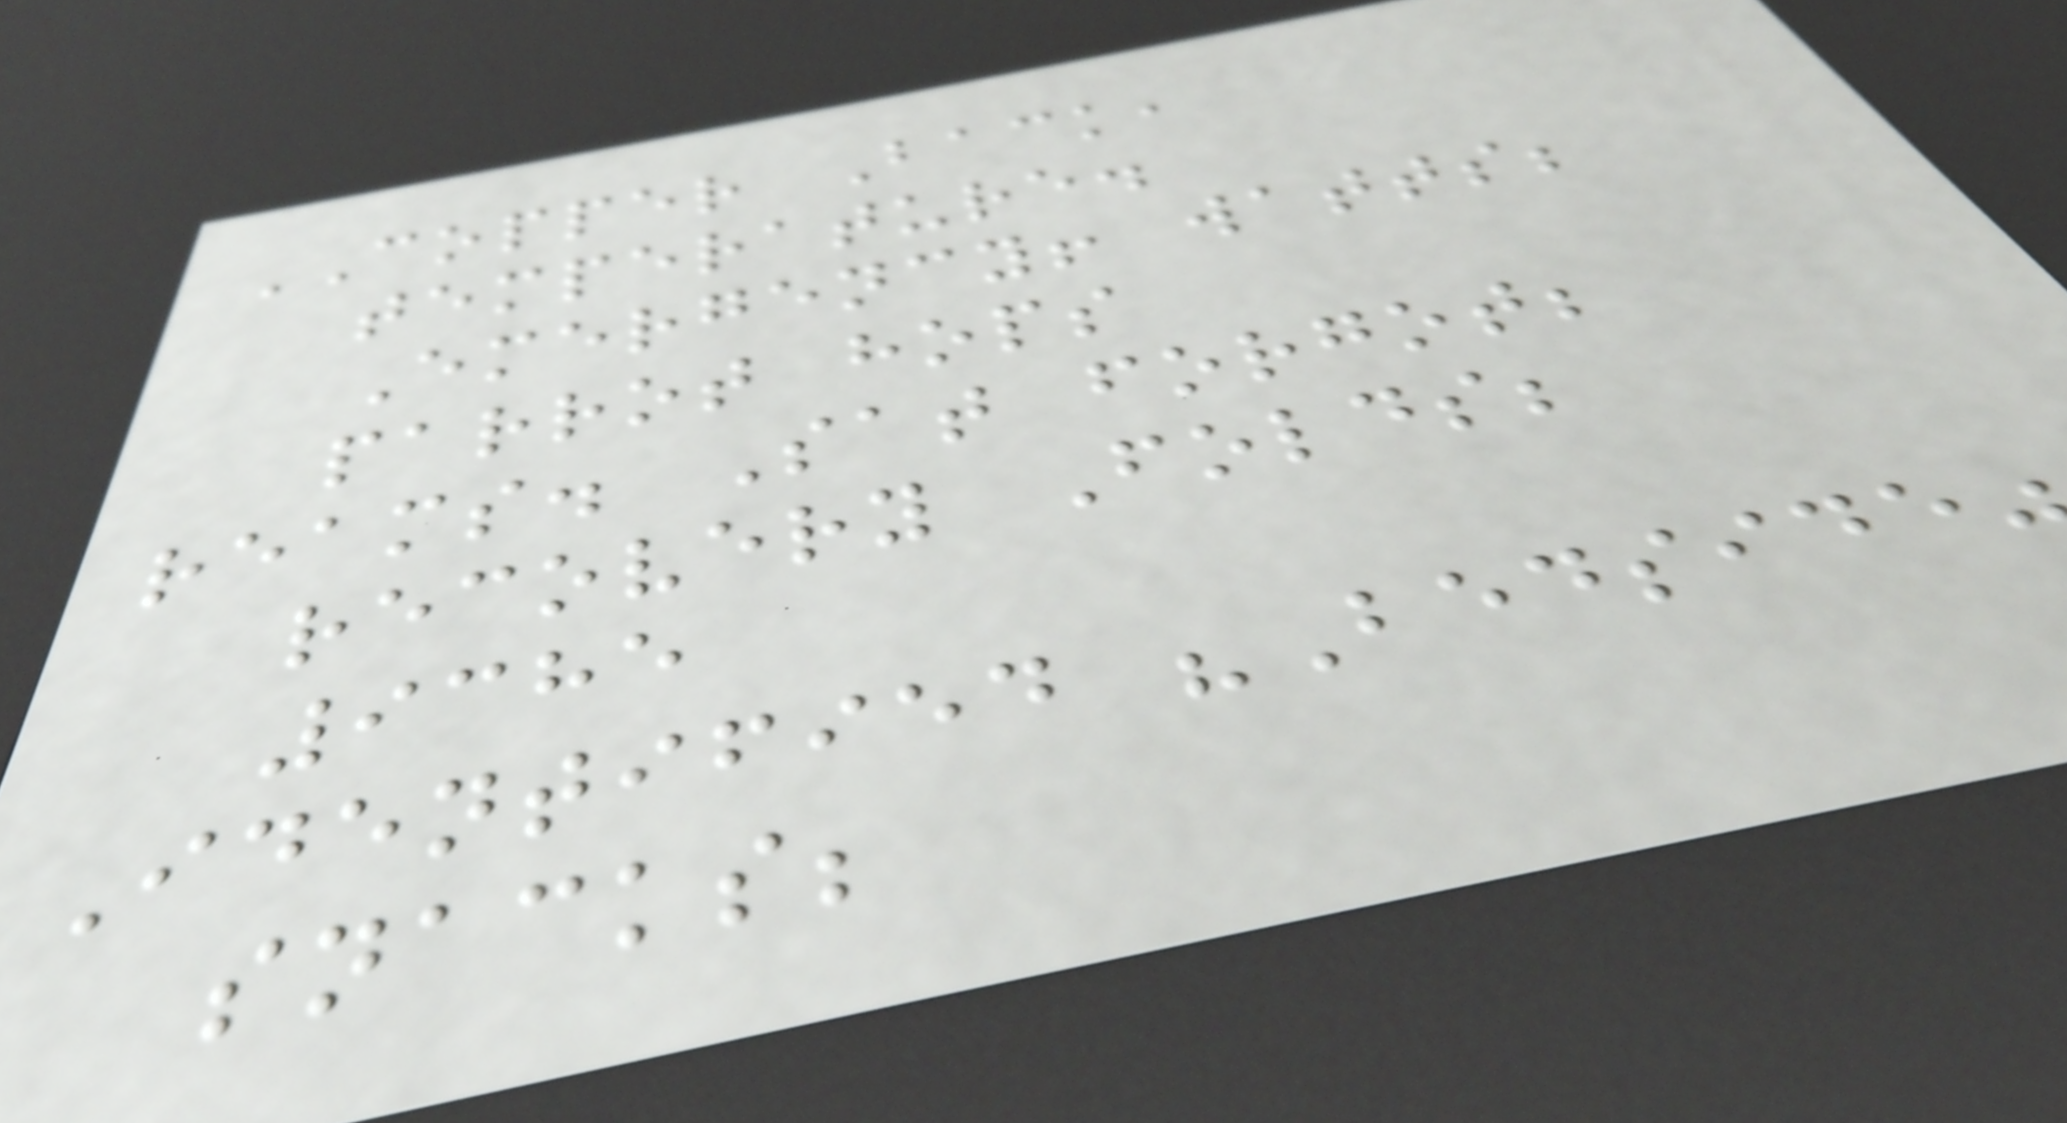COPPER Back,
temperature.
Emergency! watts;
parrot hops
reams. Sat forgot;
recovery Folds;
9385
Identified "Bedside"
snacks;
